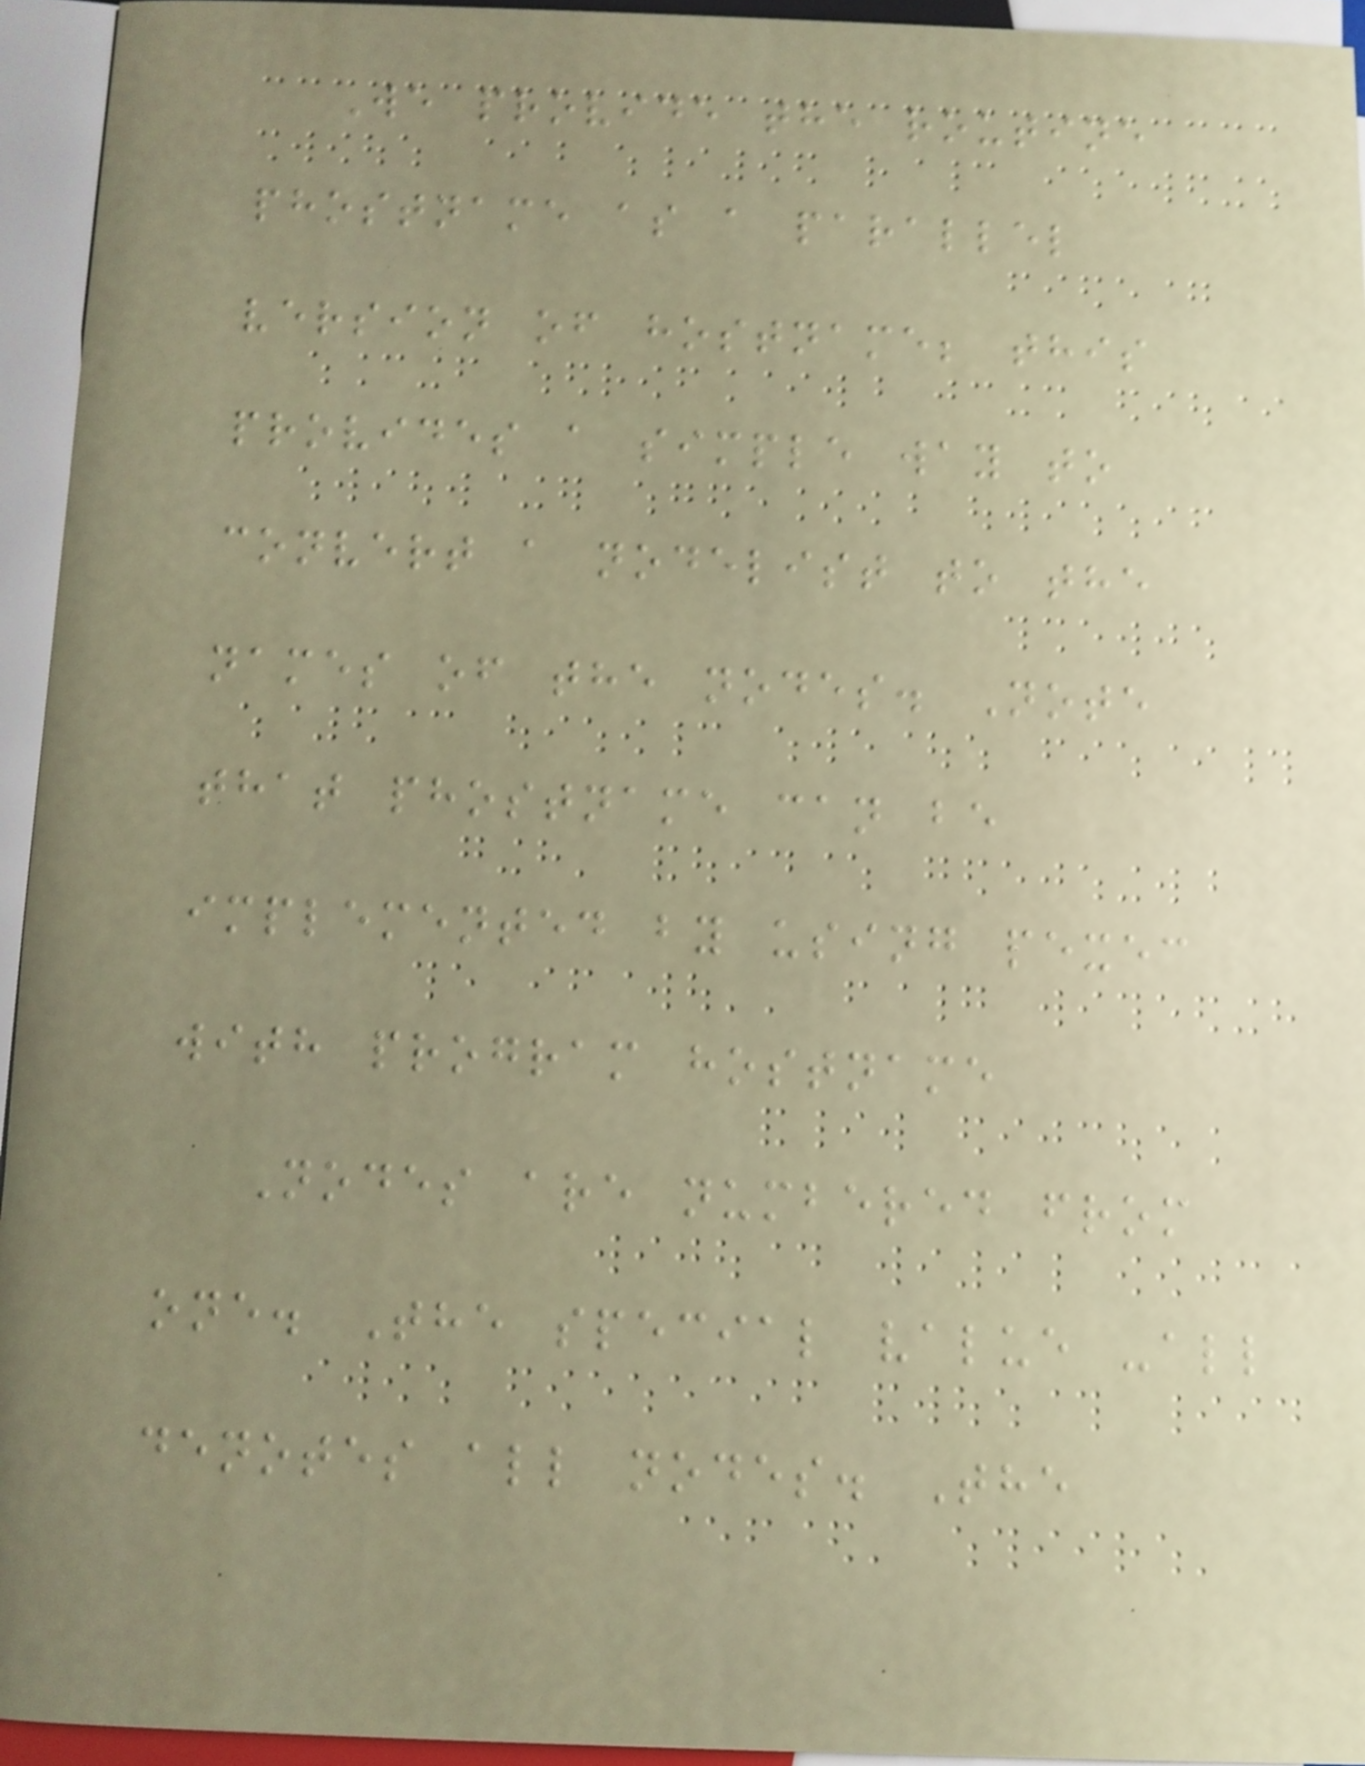We provide the routine
phostname as a parallel
version of hostname; this
provides a simple way to
convert a nodelist to the
names of the nodes. Note
that phostname can be
implemented by using pexec
with program hostname
Nodes are numbered from
one. The special value -all
denotes all nodes. The
